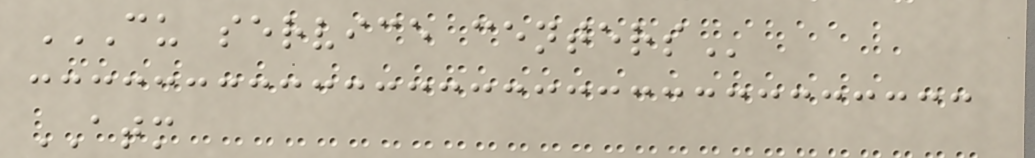CU SERVICE CENTERS
ATM
